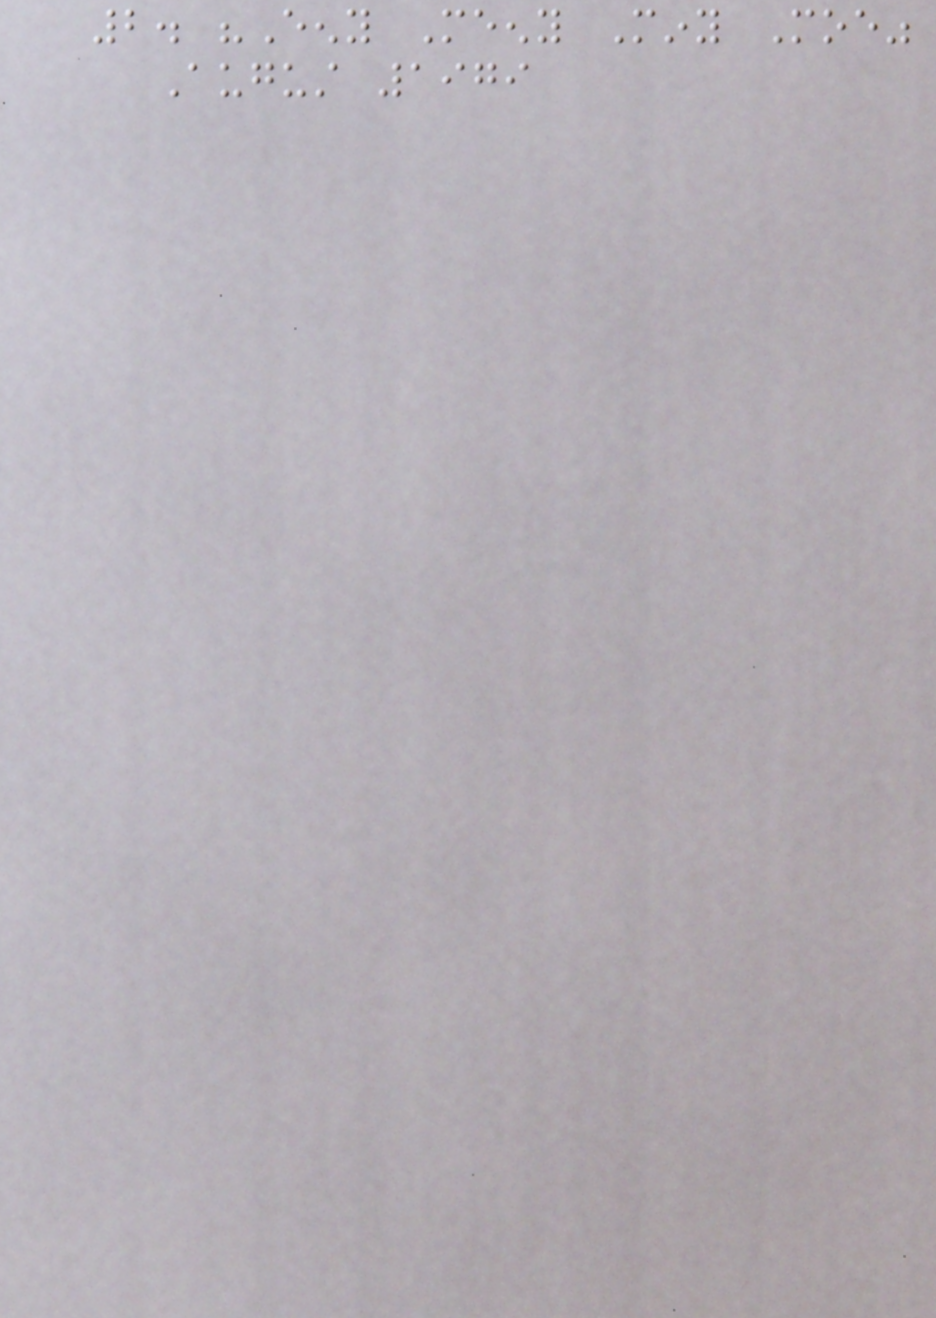2. "Eeny Meeny Miny Moe"
August 1979
